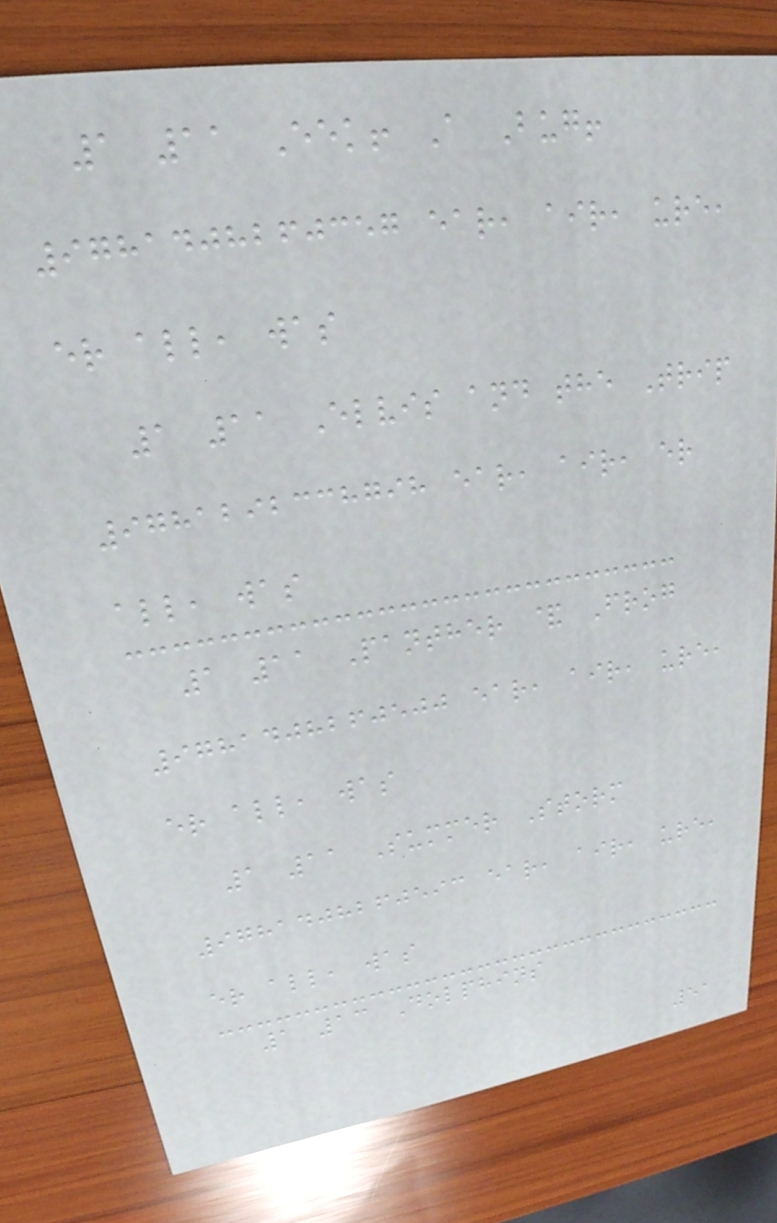1 11 Eek! A Bug!
9781408260357 ear, air, ure,
er all, was
1 11 Elvis and the Trip
9781292338798 ear, air, er
all, was
1 11 Panther & Frog
9781408260500 ear, air, ure,
er all, was
1 11 Summer Storm
9781408260593 ear, air, ure,
er all, was
1 13 Dolphins
51
